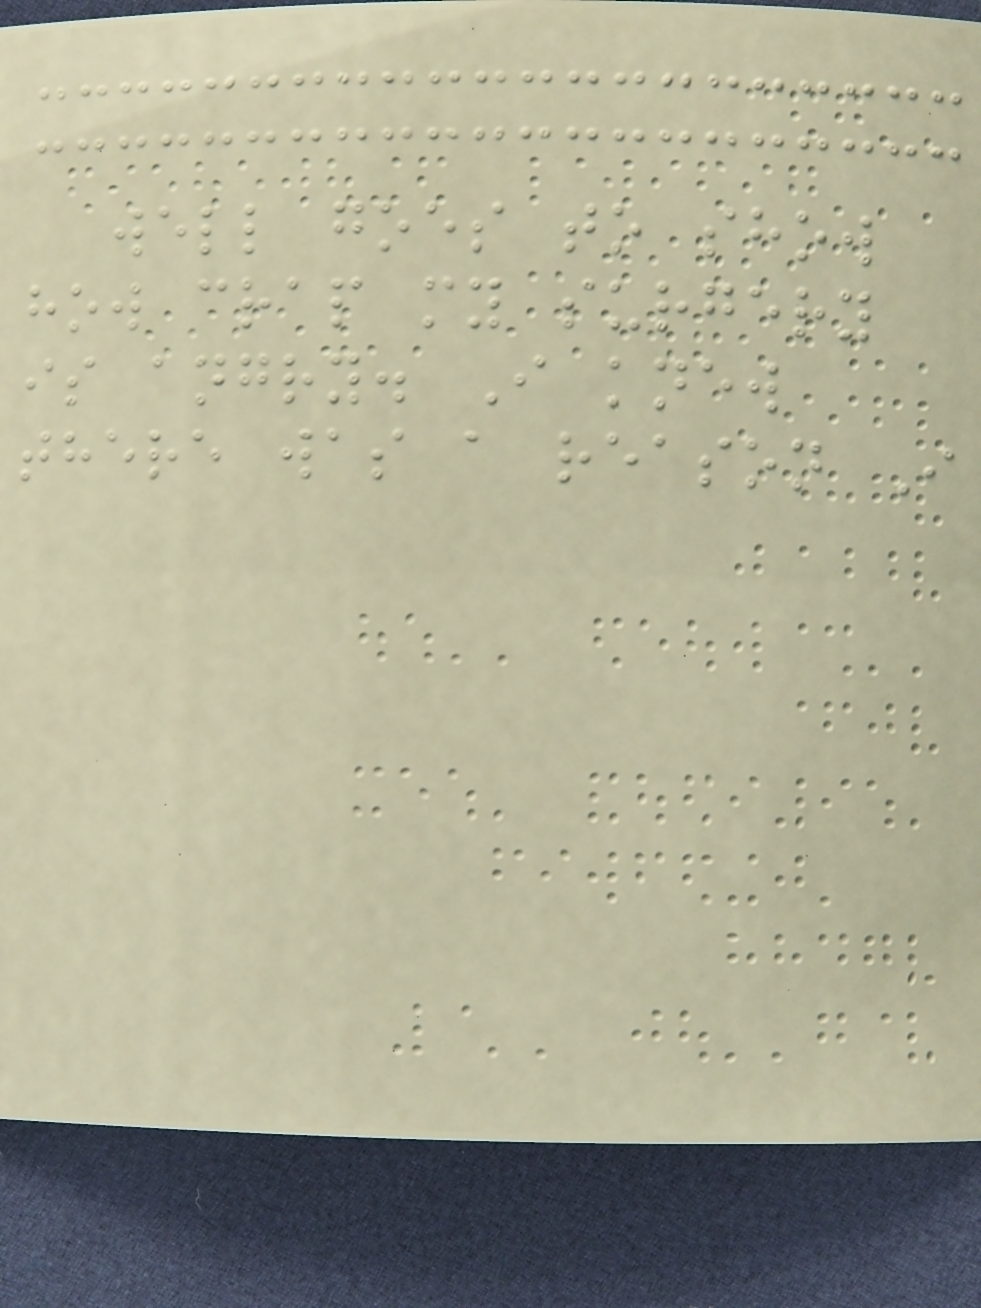well goes to show
how crap my surgery
is angry. I knew
there was a reason I
